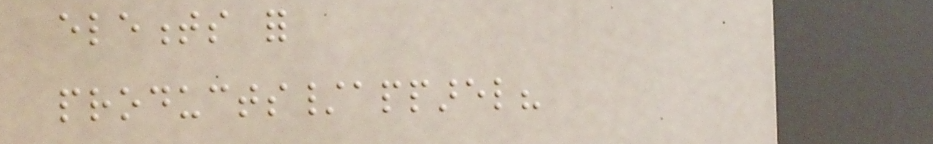elements for
products/apparel?
